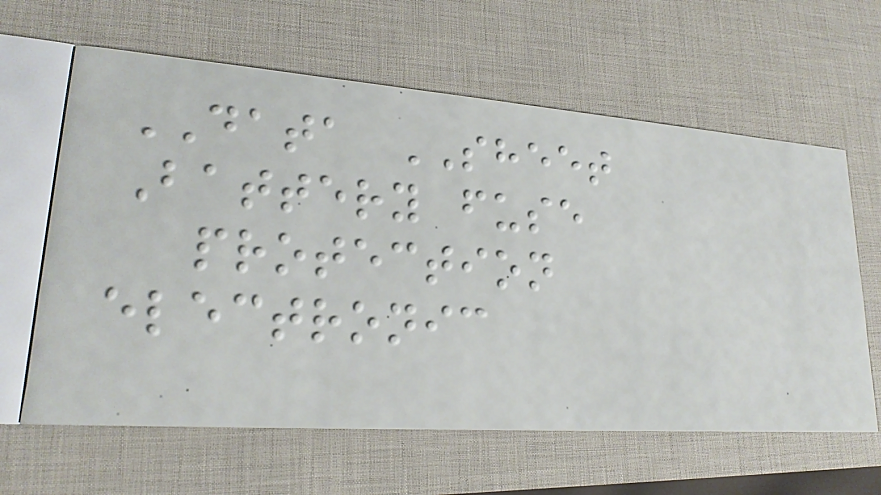DATA SHEET
Battery fuse
protection
electronic
